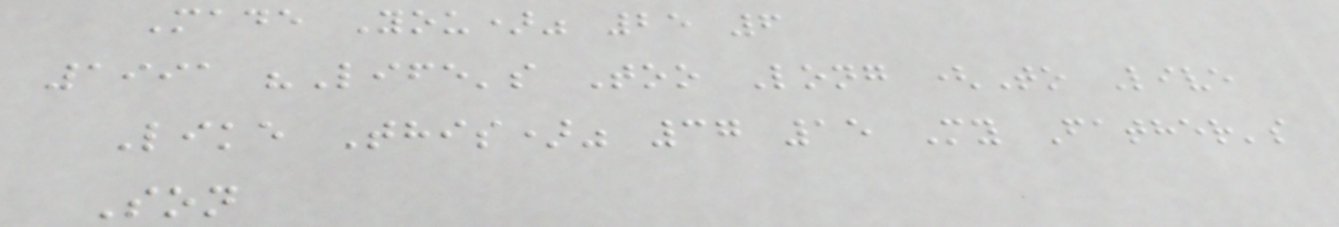Made You)" 25 6
1991 "Life's Too Long (To Live
Like This)" 37 15 My Father's
Son
